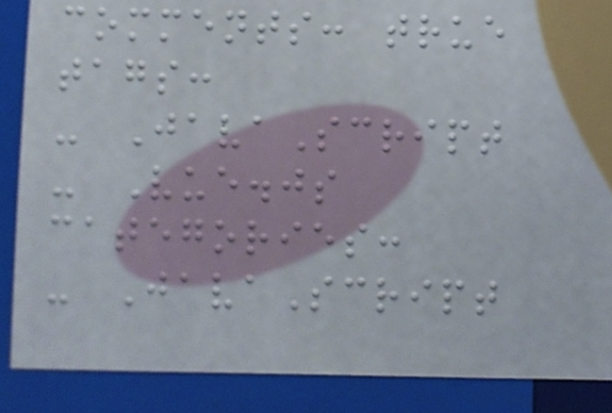comments: true
tags:
- JavaScript
- Vue.js
categories:
- JavaScript
